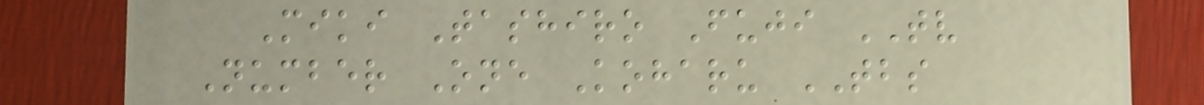Miki Tashiro Fuji TV
Number One Koharu TBS
